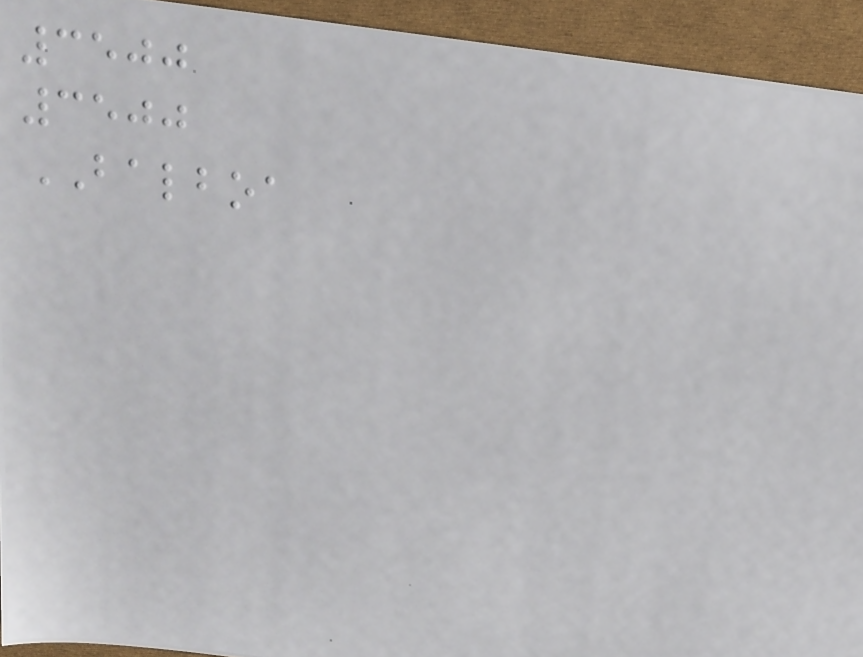3500
3500
BALBOA
